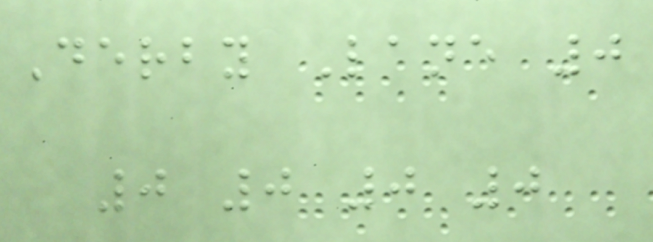Derby Lane 0
0 0 0 0
